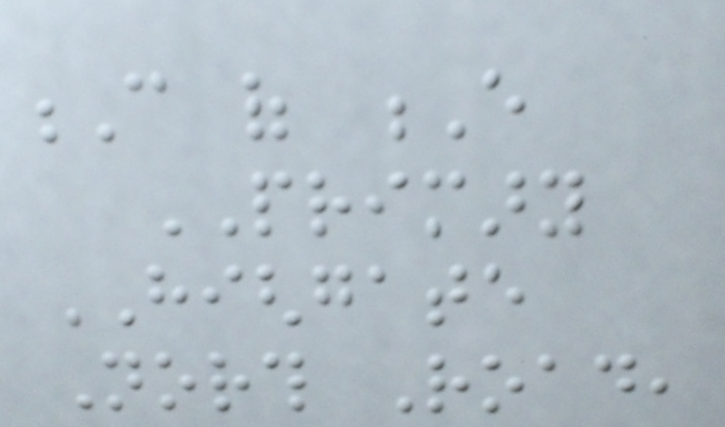C of E
PRIMARY
HIGHGATE
North Road,
